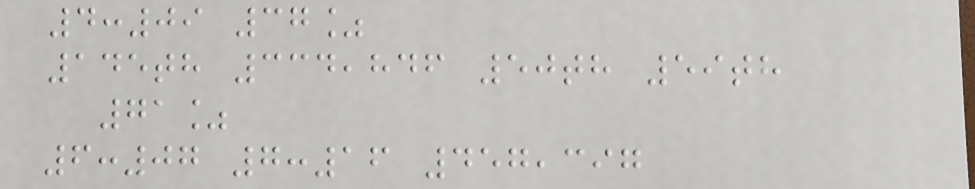4:09 37%
145th 334,846 50th 59th
71%
6:07 7:16 457,397
